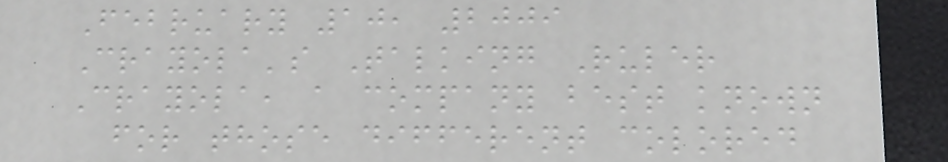February 10, 2009
Crayola's Talking Ruler
Crayola, a company best known
for those different colored
